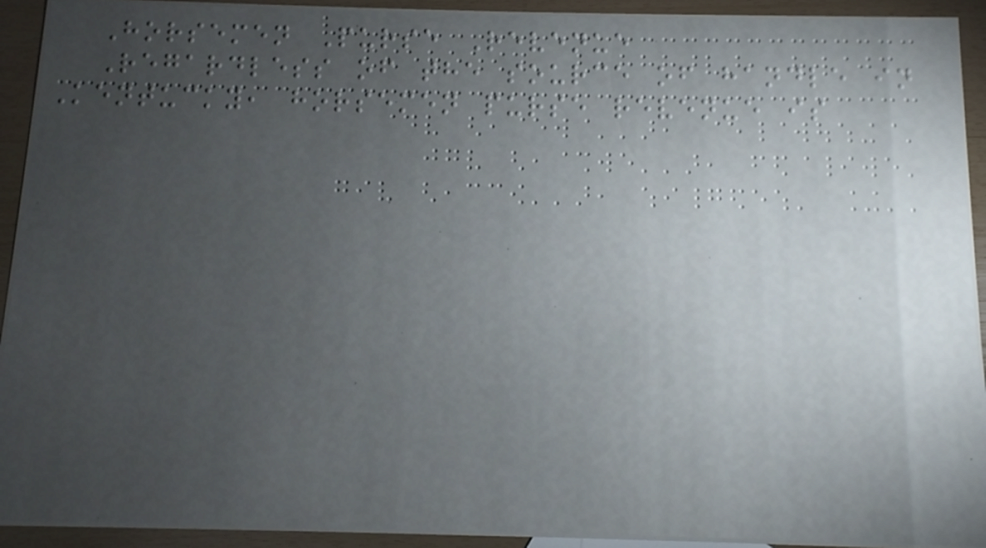Horsemen Purse Revenue
Regardless of the source of handle in
Kentucky, horsemen purse revenue is
